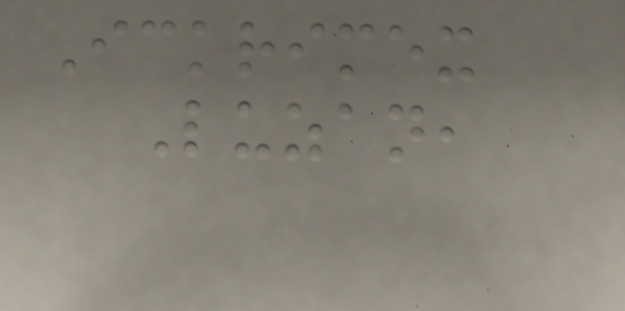Ickrimex
Luzan,
